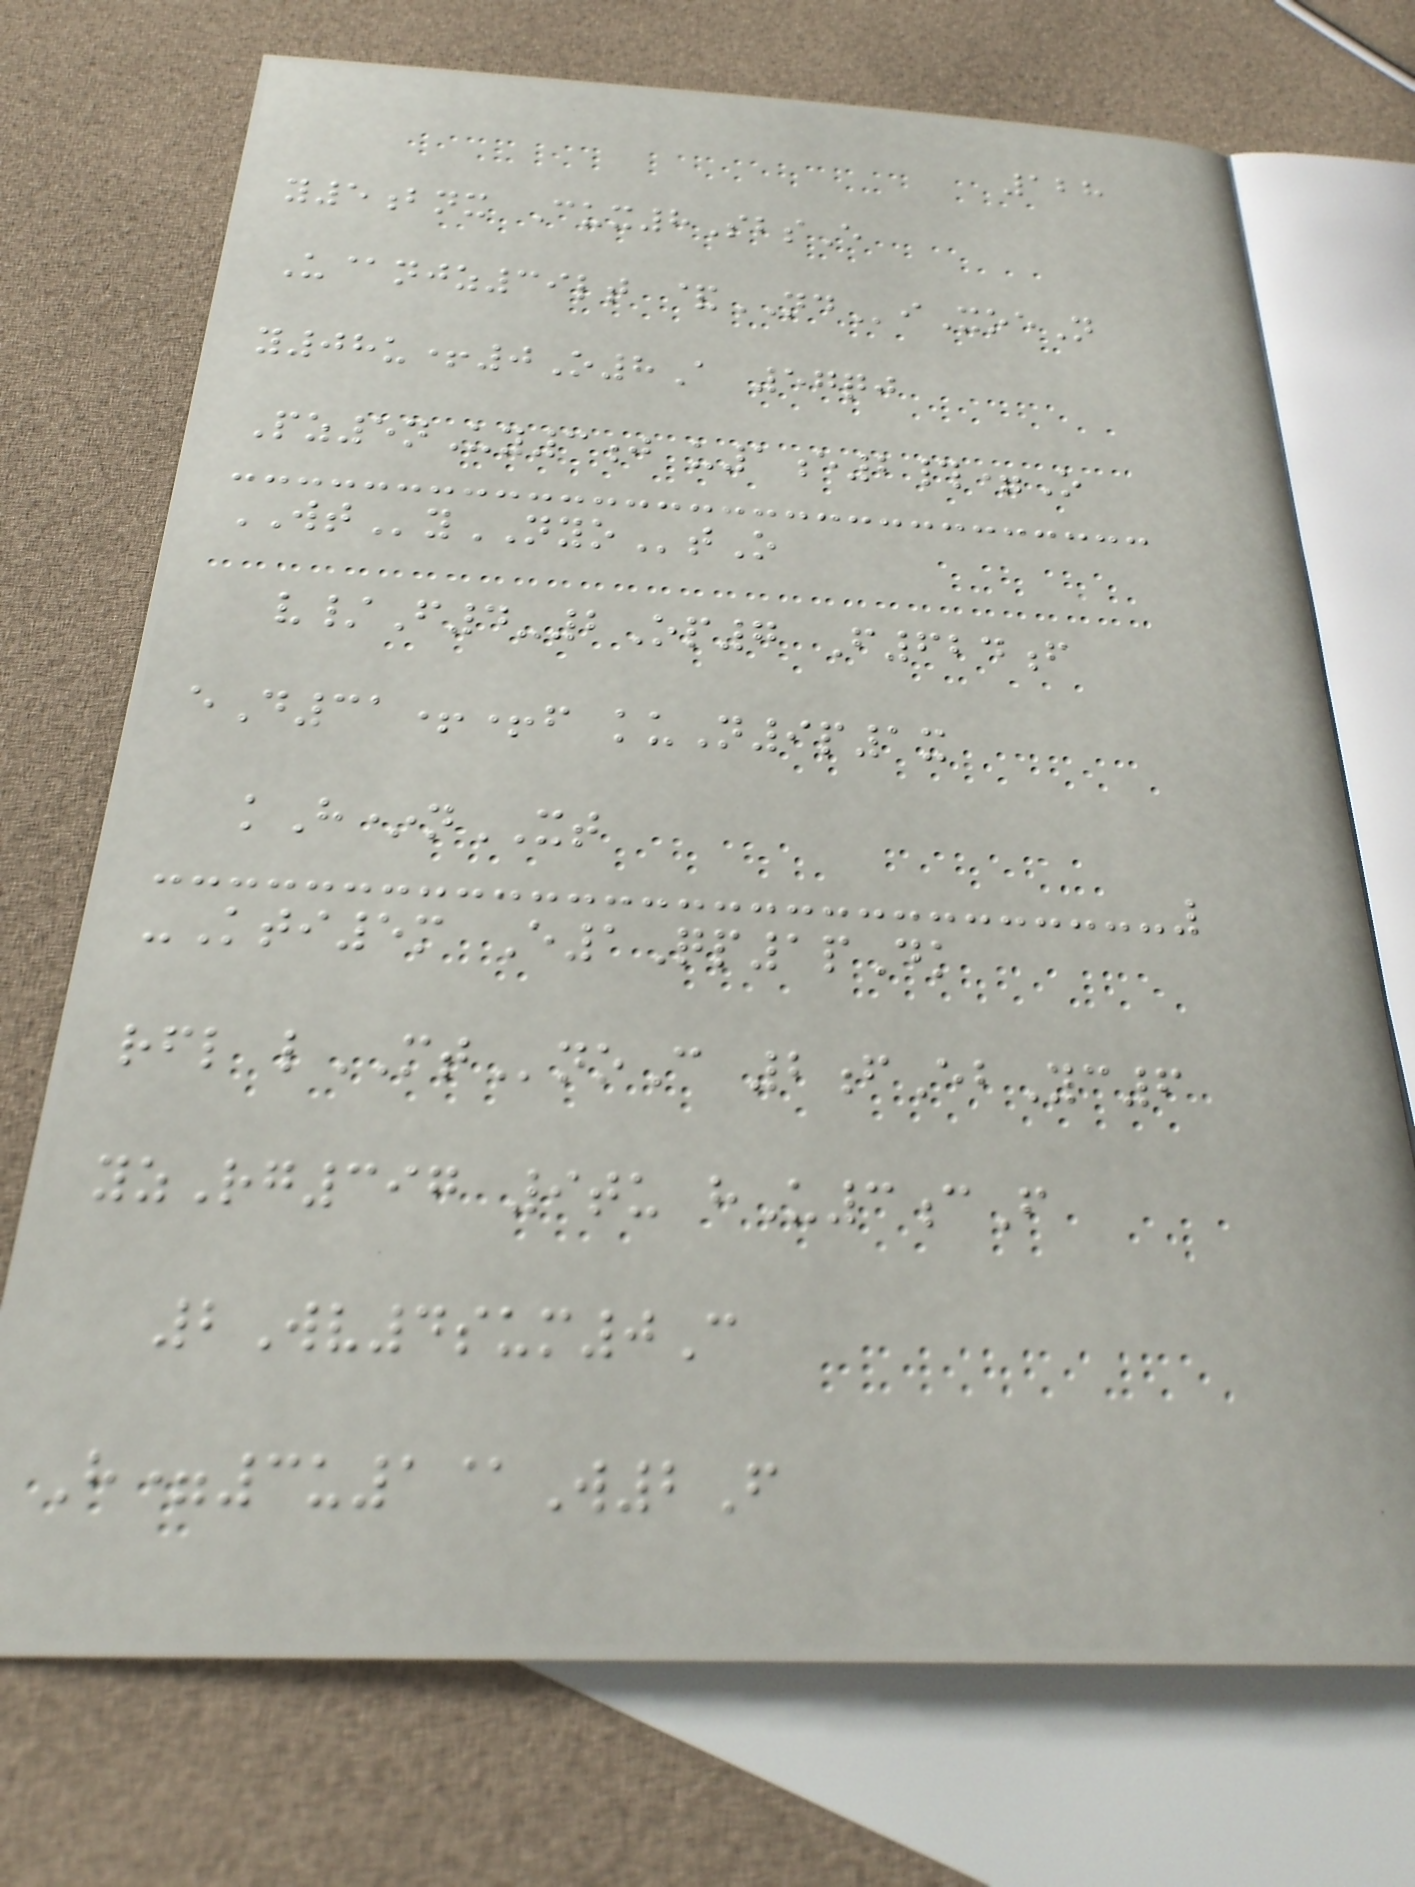128
y5bnx Cux8SbsE
U@njz39lt &NDiXoeN
y08u+0O8A 57qj
Pz5nUy3j u1e2#=O
WTyNYOtO
v/F4-2Op7 F624f
eD31++f kuN9p1x
kH*nXT
-Kti5m E1Qp1pDk
rfl lMTnoC 2fEbYc6
yzRg397 9tu hU3cF
2Wv4sum0C
H=3u1@W2F
